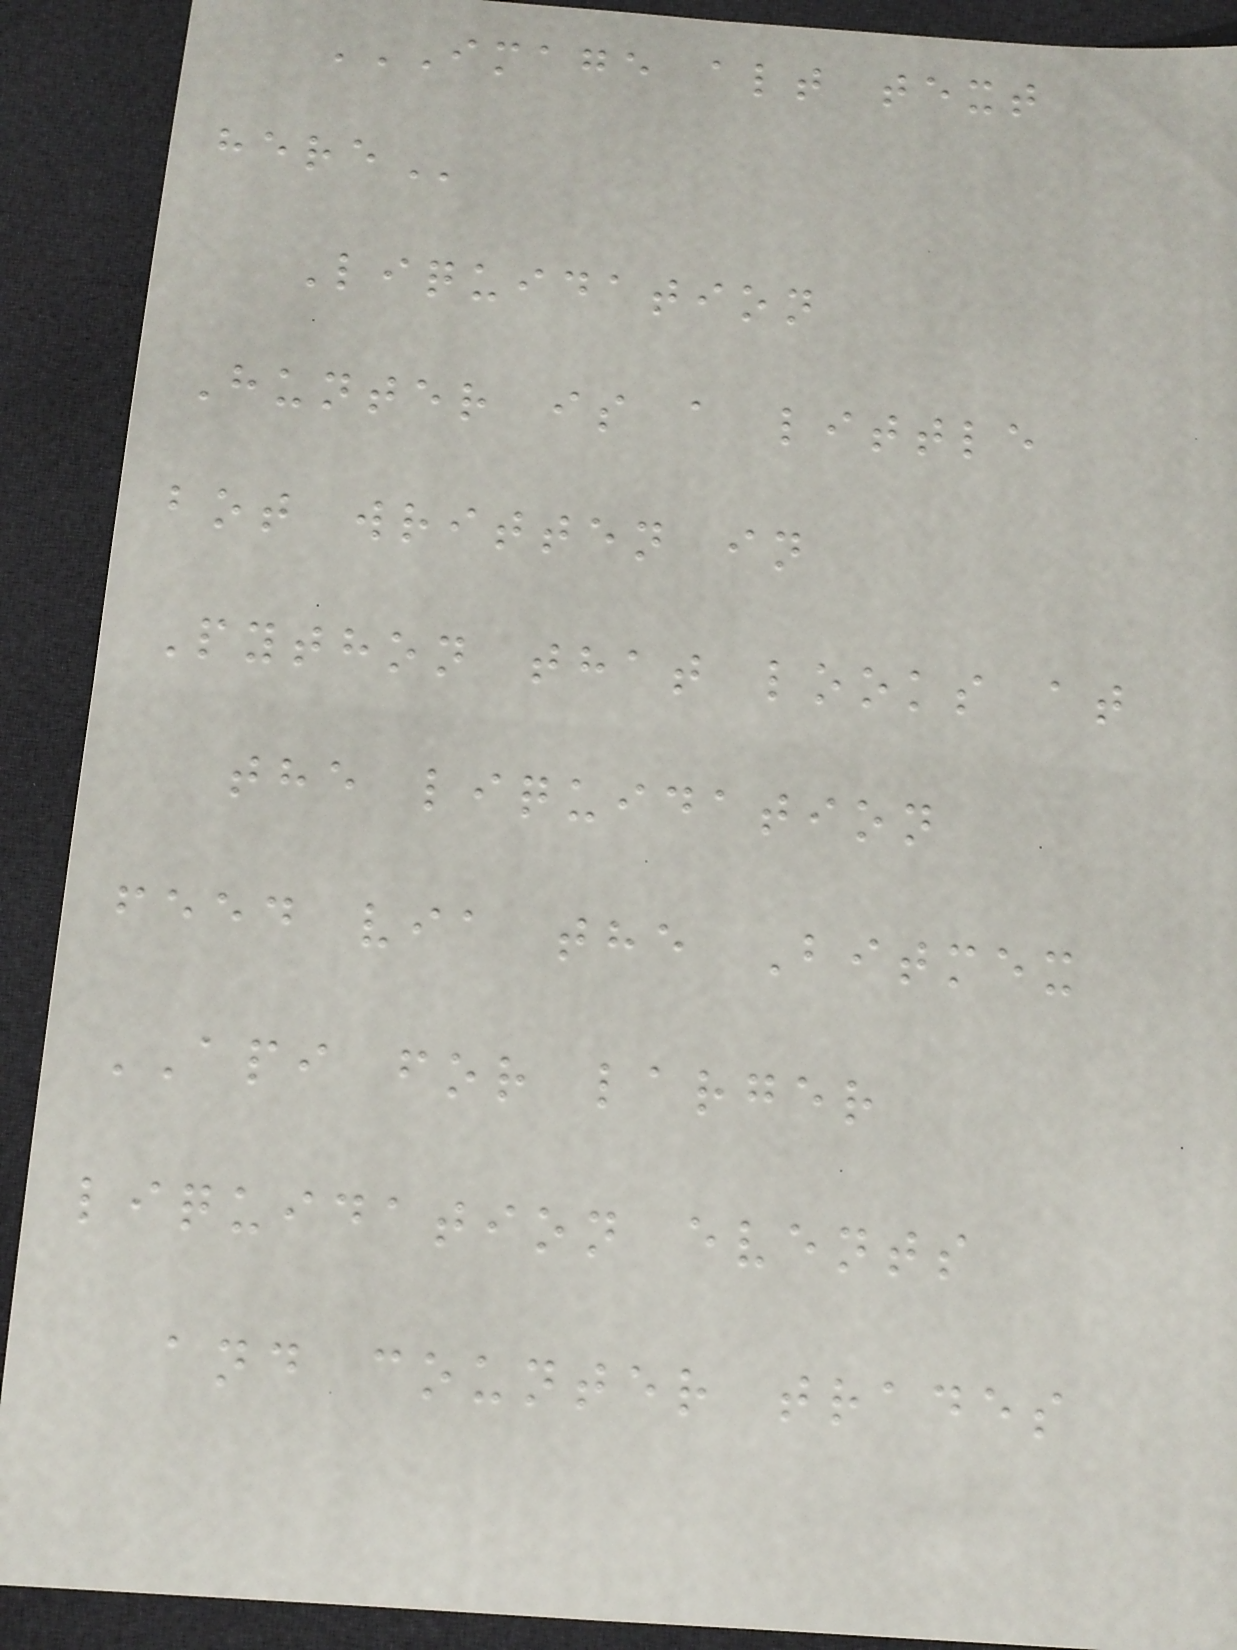IMAGE ALT TEXT
HERE
Liquidation
Hunter is a little
bot written in
Python that looks at
the liquidation
feed via the Bitmex
API for larger
liquidation events
and counter trades
